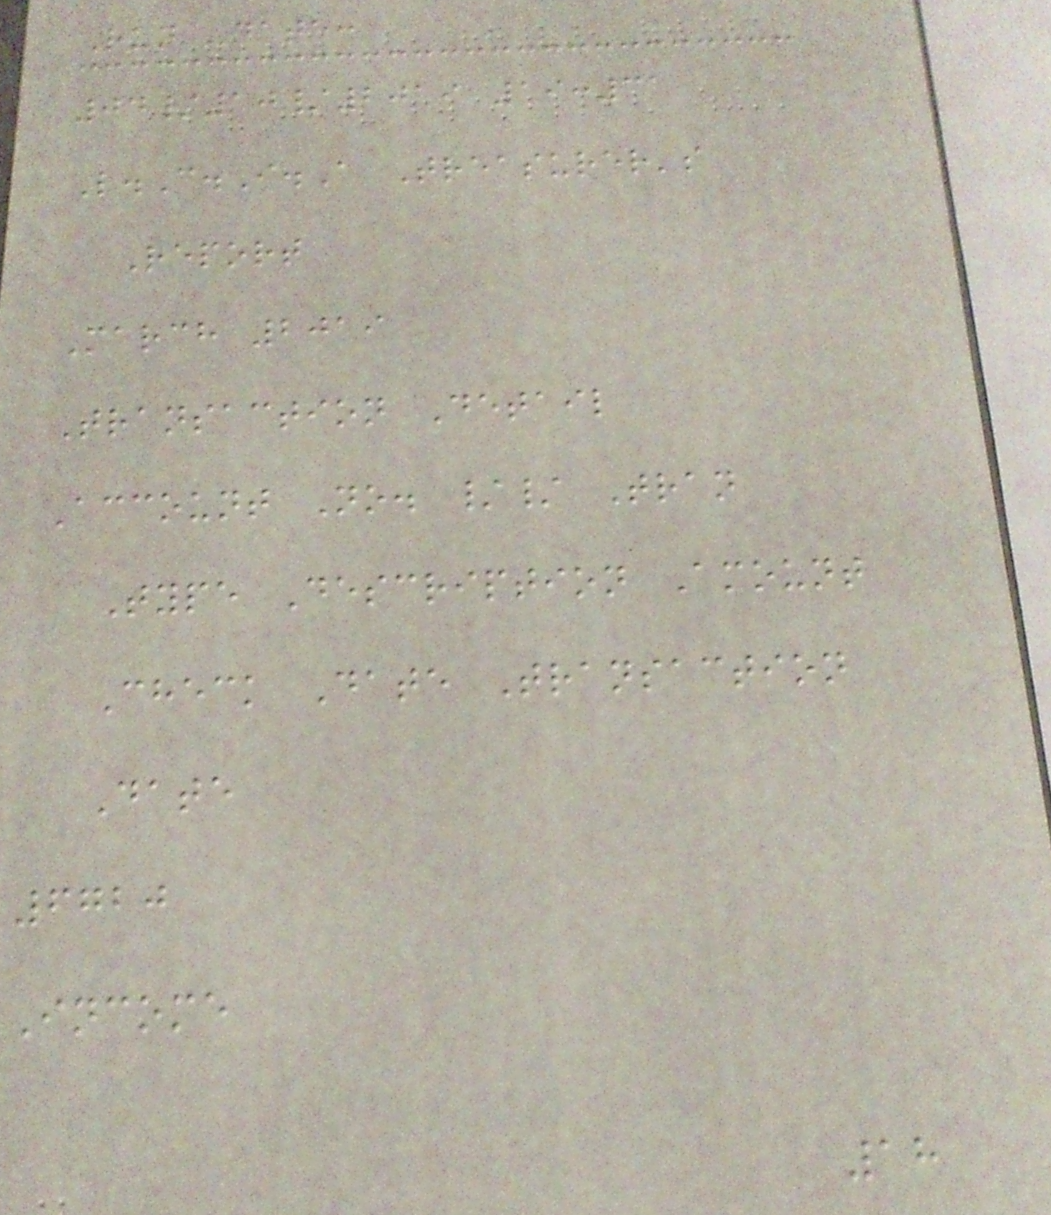Run Date:
04/10/2019 19:31
L.C.I.A Treasurer's
Report
March 2019
Transaction Detail
Account No. // Tran
Type Description Amount
Check Date Transaction
Date
6720
Income
18
